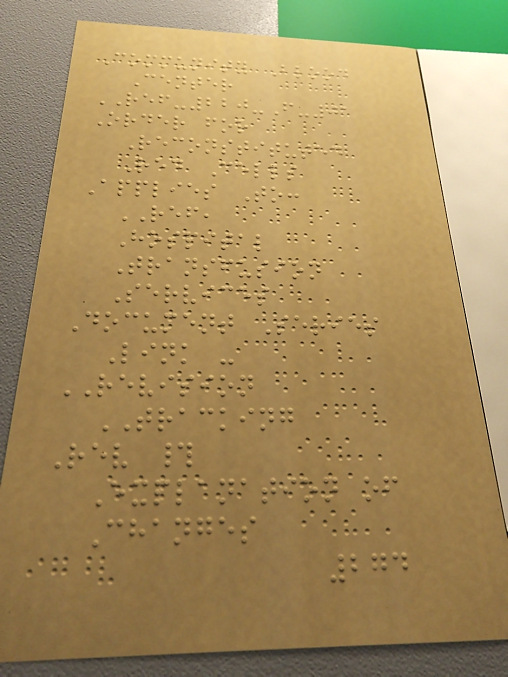Community Blood
Center
REF-220-F-01
Order for
Reconstituted
Red Cells
Applies To:
REF,
Hospital
Transfusion
Services
Document Series
Link -
REVISION
TRACKING
Rev #
Explanation of
Changes
274
